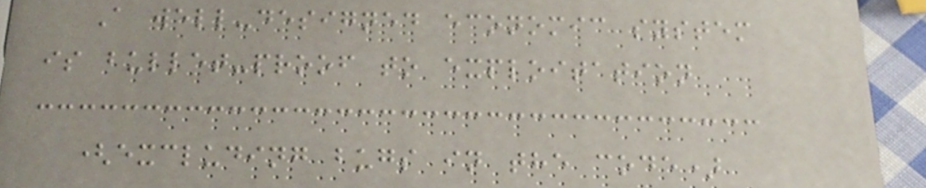A well-designed economic system
is bullet-proof to exploitation
(excluding bugs in the code)
